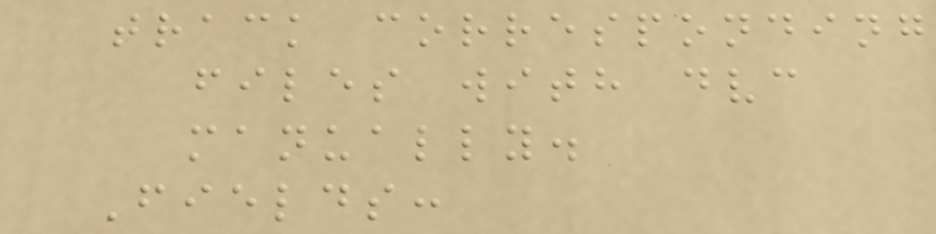track corresponding
files with dvc
manually.
Fields:
